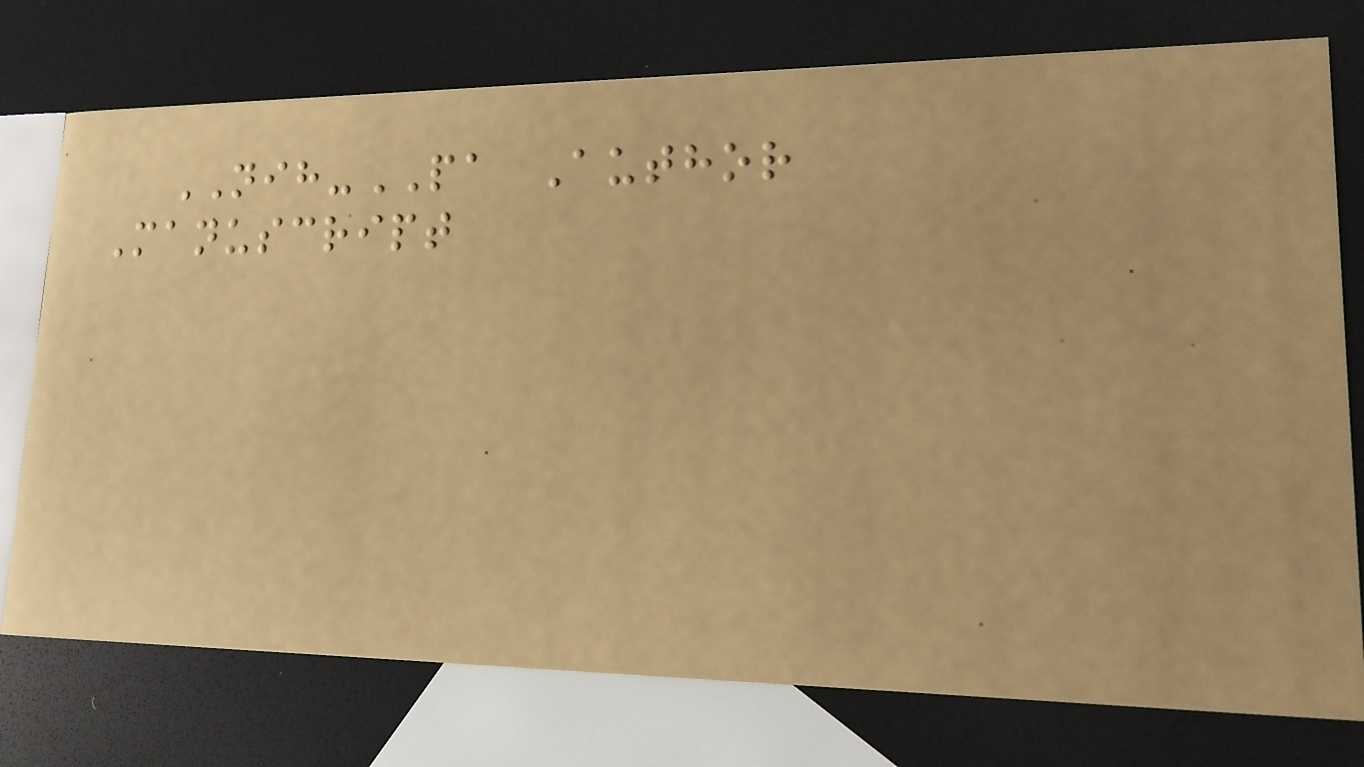NIH-PA Author
Manuscript
